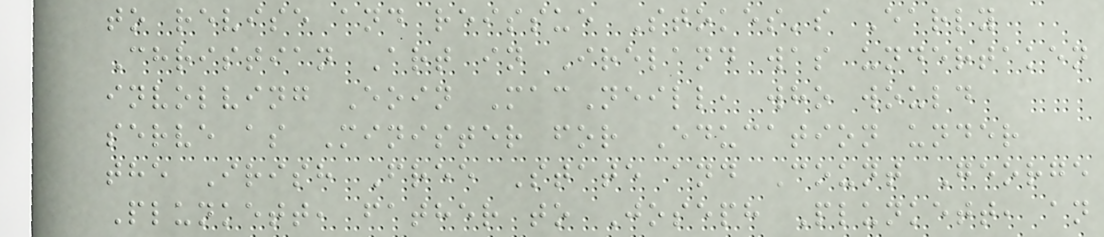to revise and reissue Stokes's Early
Christian Art in Ireland was undertaken
involving Eoin MacNeill, who would
serve as Minister for Education under
the Irish Free State and Count George
Plunkett, father to Joseph Plunkett, an
